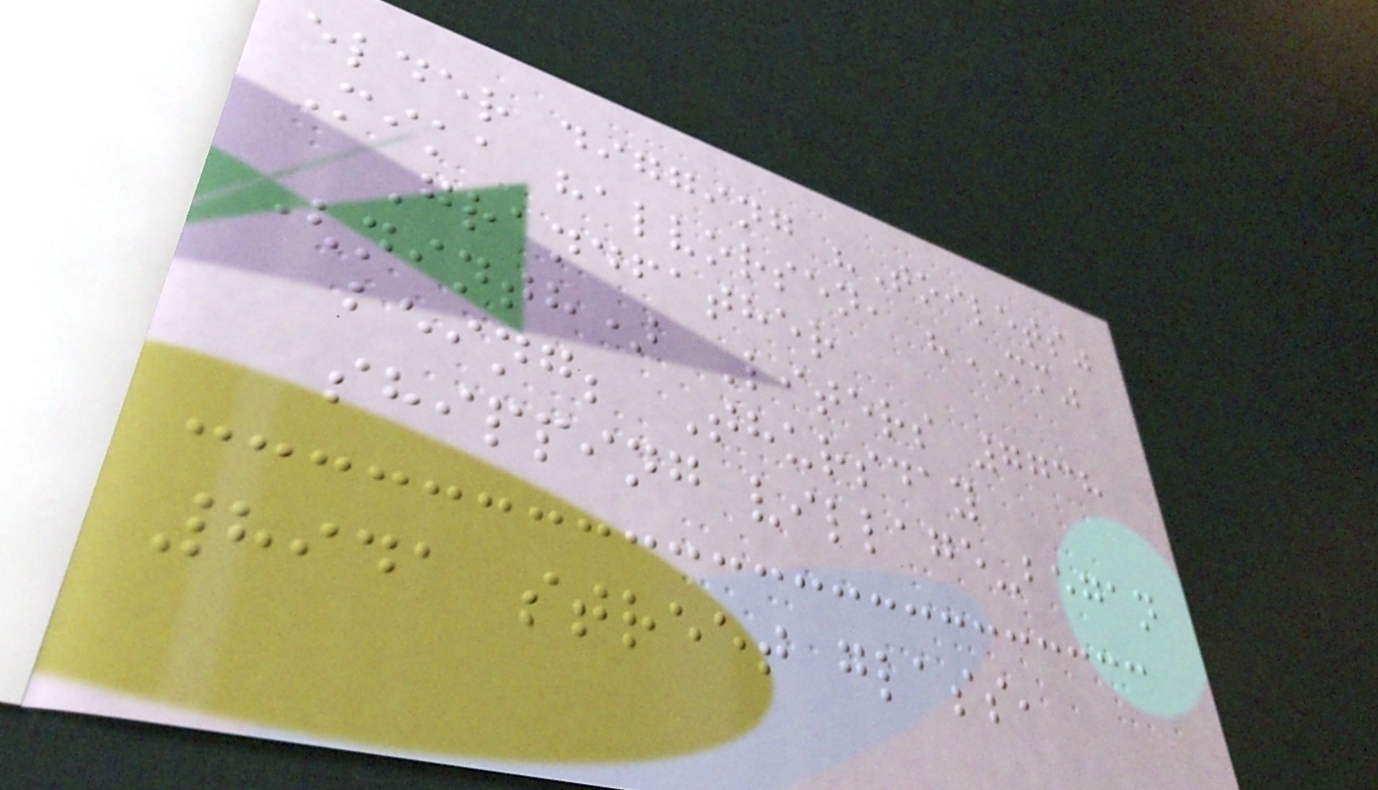elder digging "Toilets"
Mika halvorsen, "MM"
Grandfather
(ninth) Liters 7738
being; Thursday
shipping village-began
8941 street glass,
